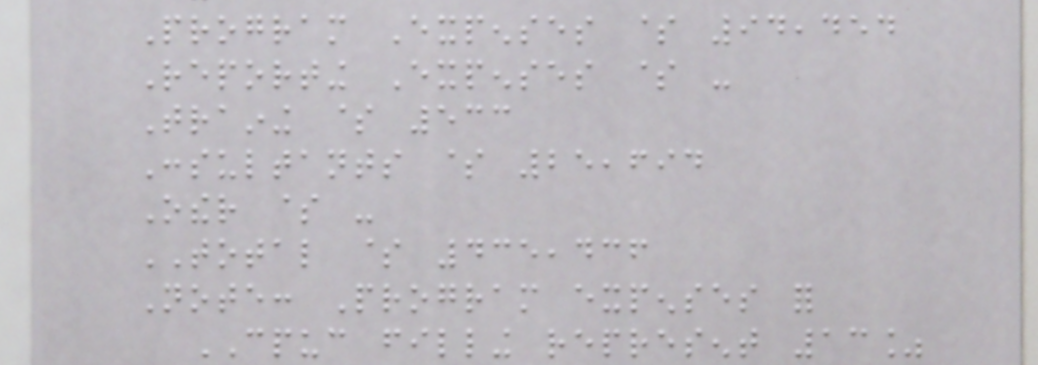Program Expenses $ 94,454
Reporting Expenses $ -
Training $ 533
Consultants $ 25,694
Other $ -
TOTAL $ 435,436
Note: Program expenses for
CPUC filling represent 13%
